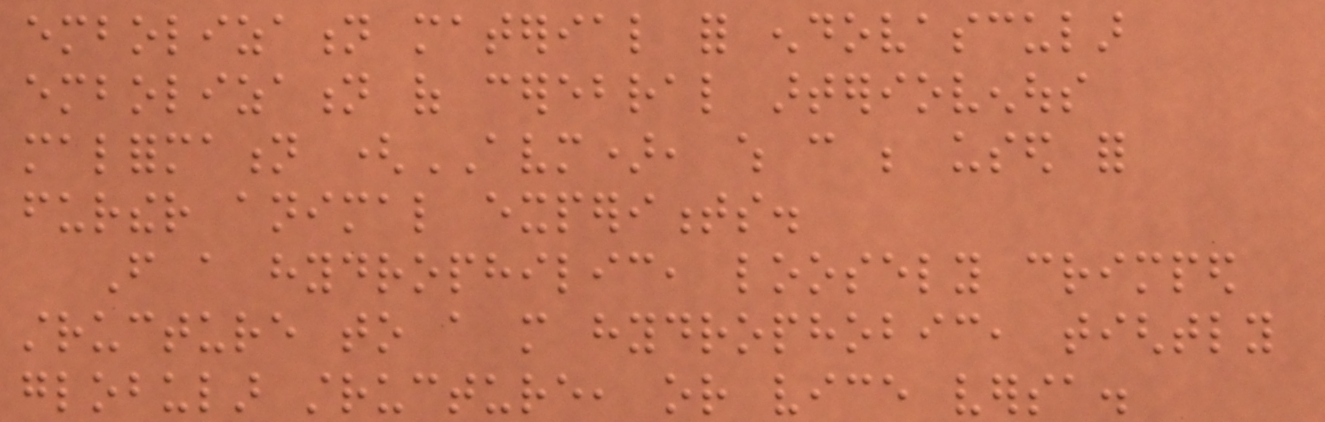embolization material for endovascular
embolization of cerebral arteriovenous
malformation (AVM), which can be used for
further animal experiments.
From a hydrophilic, loosely crimped
structure to a more hydrophobic, tightly
globular structure, or vice versa.
